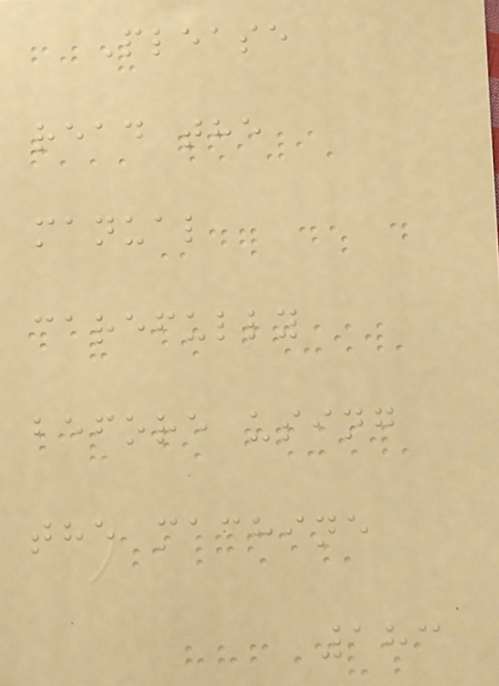Please
read the
manual
carefully
before using
the machine
183
